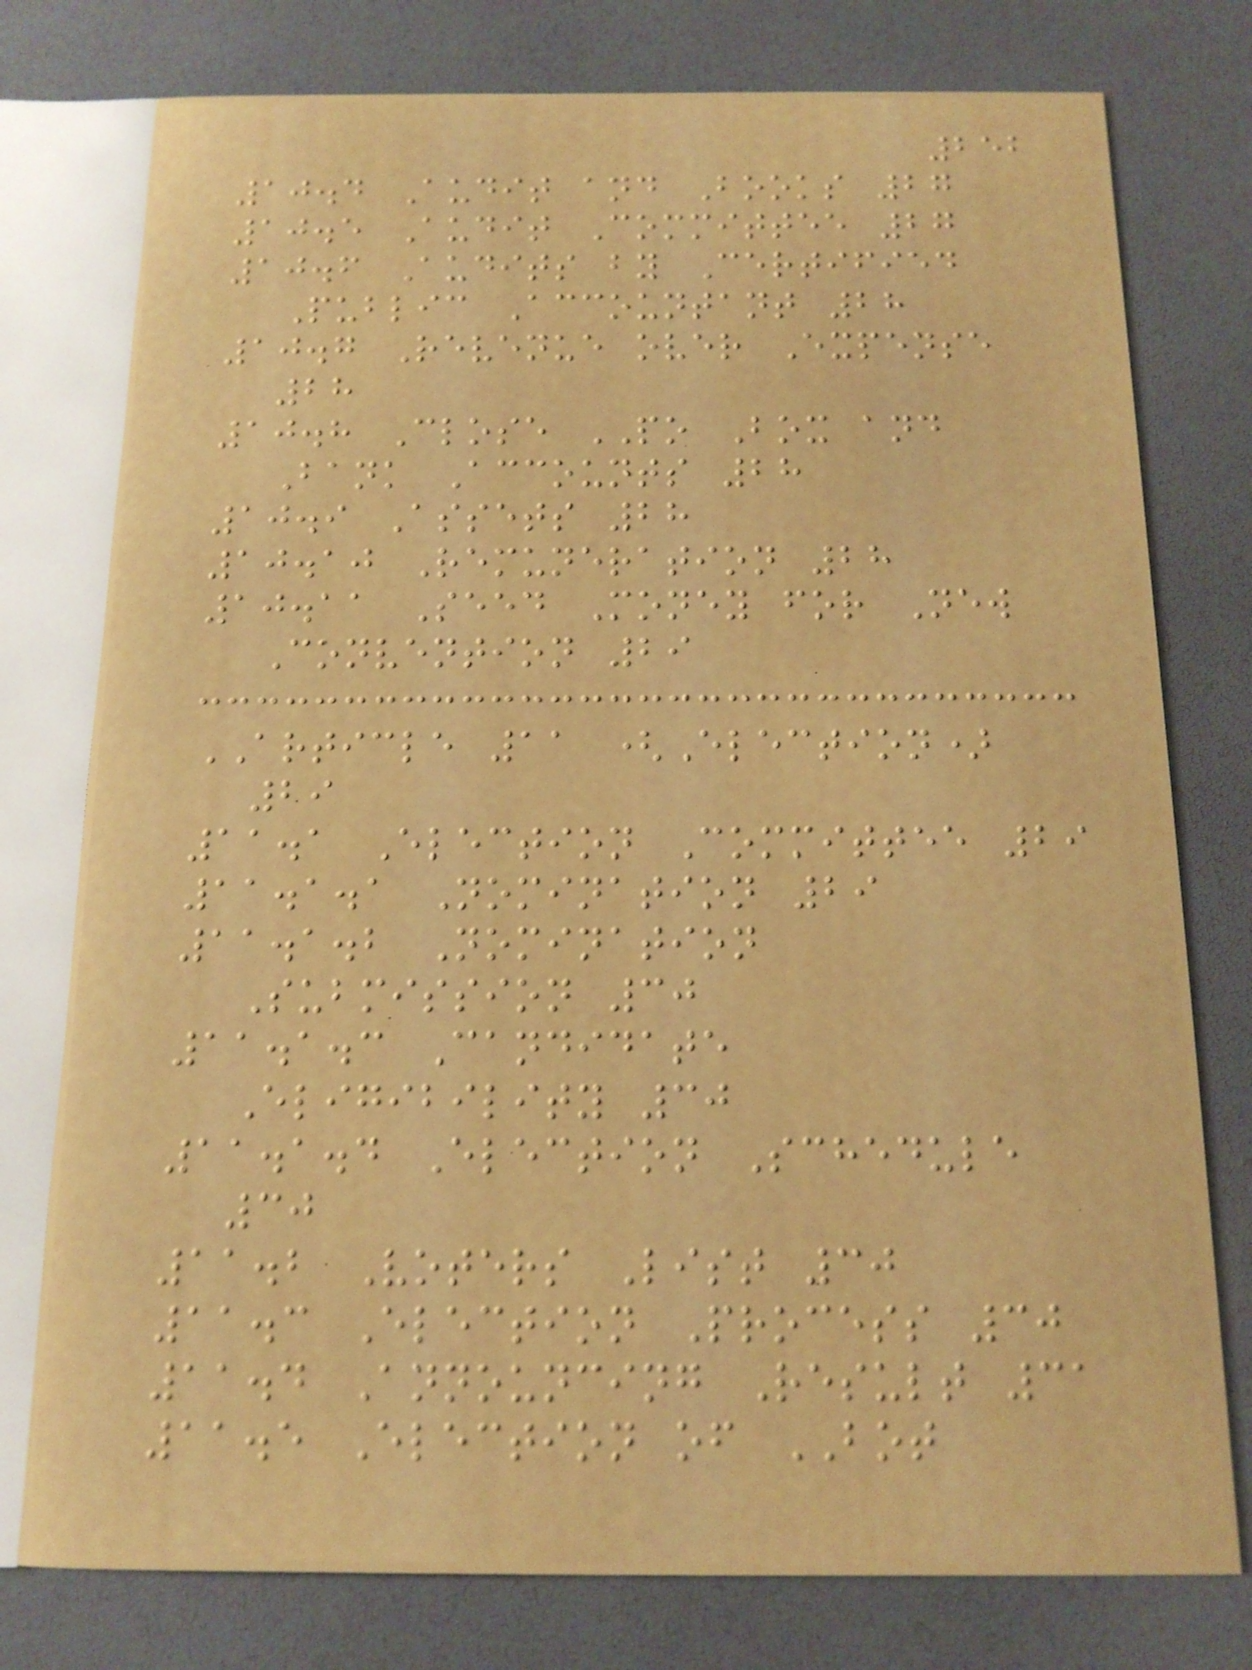252
10.4 Audit and Books 27
10.5 Audit Committee 27
10.6 Audits by Certified
Public Accountant 28
10.7 Revenue over Expense
28
10.8 Close PO Box and
Bank Accounts 28
10.9 Assets 28
10.10 Remuneration 28
10.11 Seed Money for New
Convention 29
ARTICLE 11 (Election)
29
11.1 Election Committee 29
11.1.1 Nomination 29
11.1.2 Nomination
Submission 30
11.1.3 Candidate
Eligibility 30
11.1.4 Election Schedule
30
11.2 Voters List 30
11.3 Election Process 30
11.4 Announcing Result 31
11.5 Election of BOT
